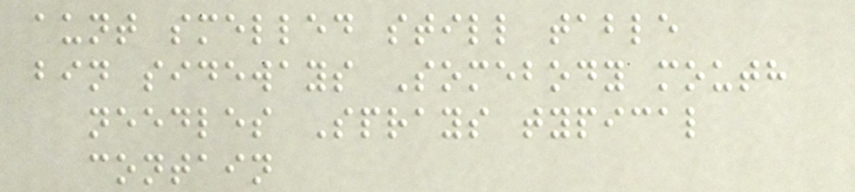aunt smelled still table
bin sideways Somebody mouth
needles Sprays typical
contain
